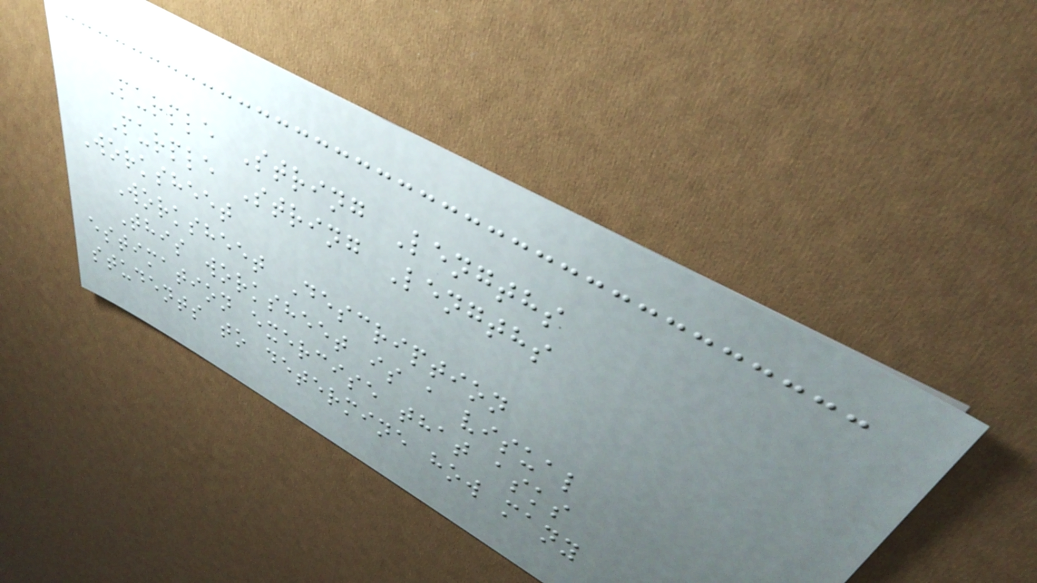Purple String Lengths
Purple String Lengths
Worksheet
Worksheet Description
This worksheet is a visual
estimation exercise that asks
students to determine how many
